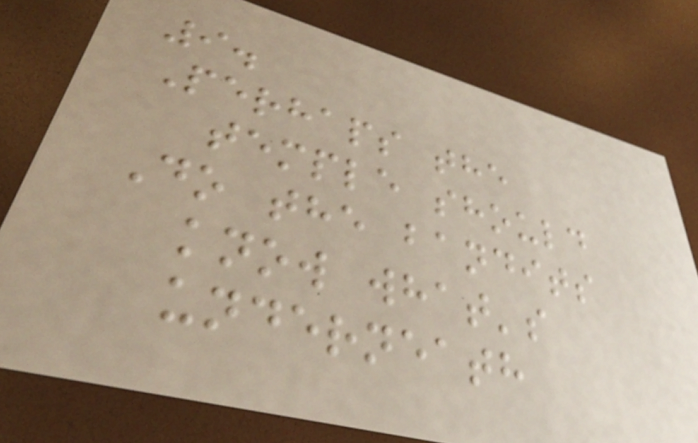9.
Perhaps the
temple should
Do the bandits
know what's
underneath
